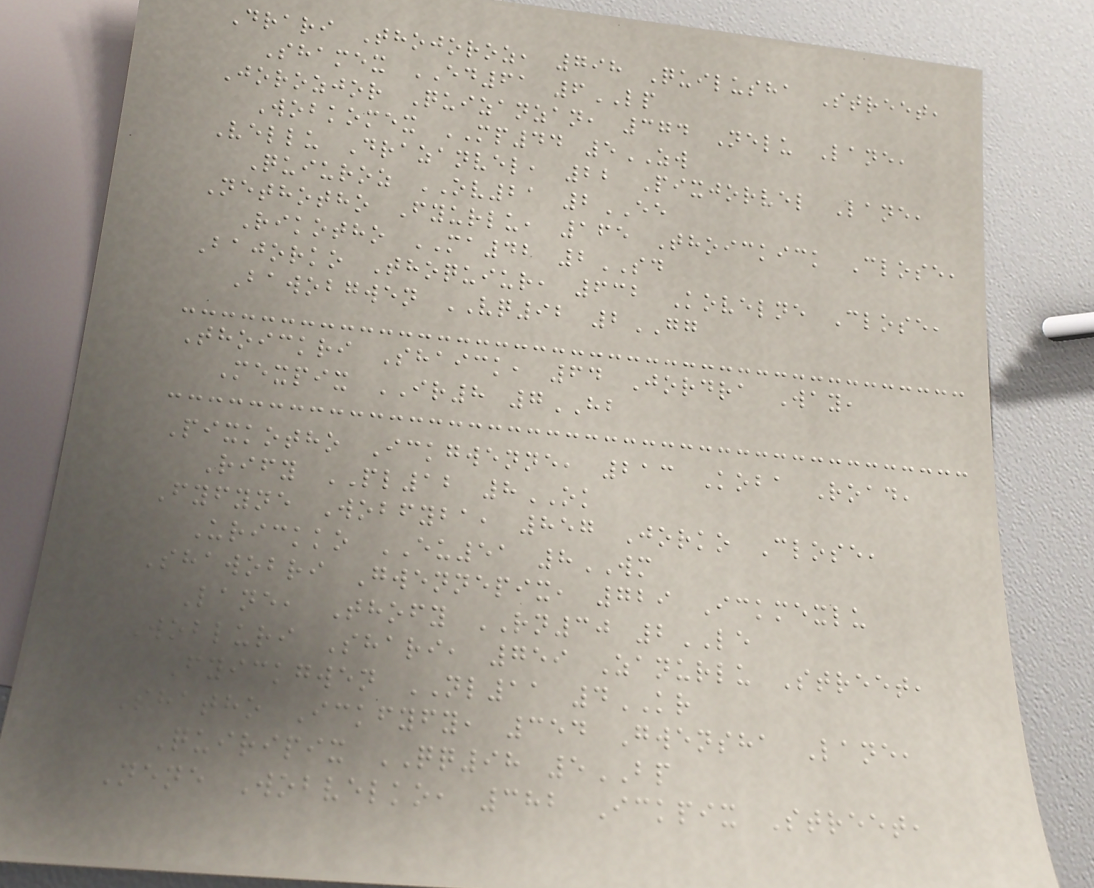Drari Thojoroz, 798 Quilusha Street,
Shamex ED61 6LP
Jorozjor Quizanzan, 374 Nelu Lane,
Wobkomex MP44 5ZW
Vellu Drazanvel, 22 Pixjorvel Lane,
Quiuroz OV21 2EE
Nethotho Fyurlu, 165 Thoickick Close,
Rikotho MA42 2SD
Bajorko Thoquiur, 632 Kovelne Close,
Bawobgwen VQ92 2GG
Thoickri Shaick, 64 Jordra Way,
Mexpix IR8 7HB
Pixkotho Ickgwenne, 213 Koba Road,
Rify PL12 8OK
Fyfyne Wobfyba, 857 Jorko Close,
Urickko EU51 8WM
Shawobri Gwennepix, 729 Ickmexlu
Lane, Thofy RN30 2LE
Wobluri Shari, 759 Zanurlu Street,
Fyickgwen NL11 4KR
Shatho Ickfyfy, 354 Gwensha Lane,
Quiripix QQ98 5BP
Nene Wobvelko, 382 Ickpix Street,
